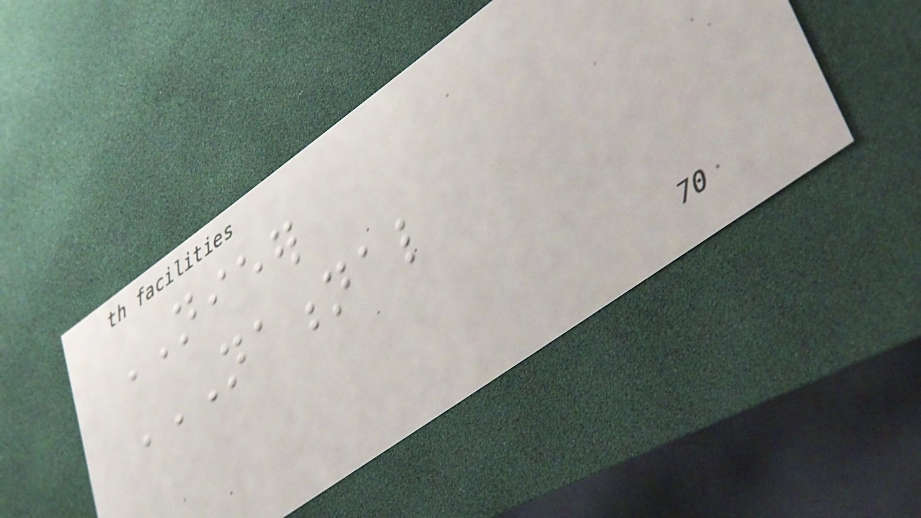NIEER
NATIONAL
